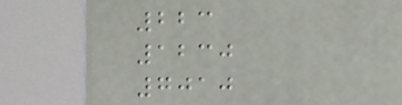223
1230
7010
